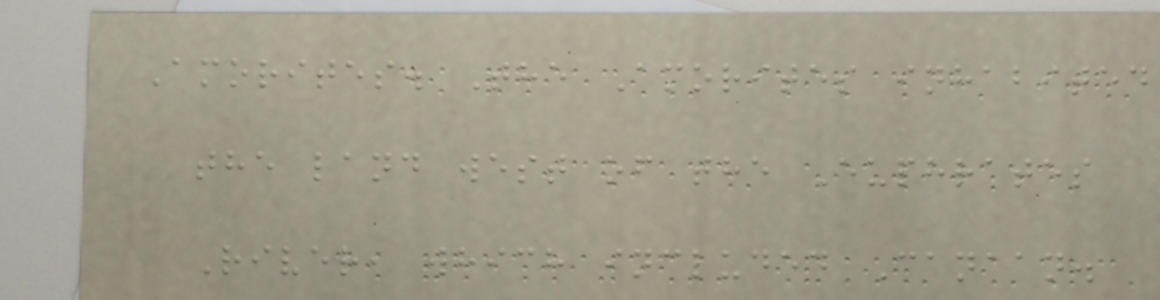Amorites. The Amorites inhabited
the land west of the Euphrates
River, which included Canaan.
